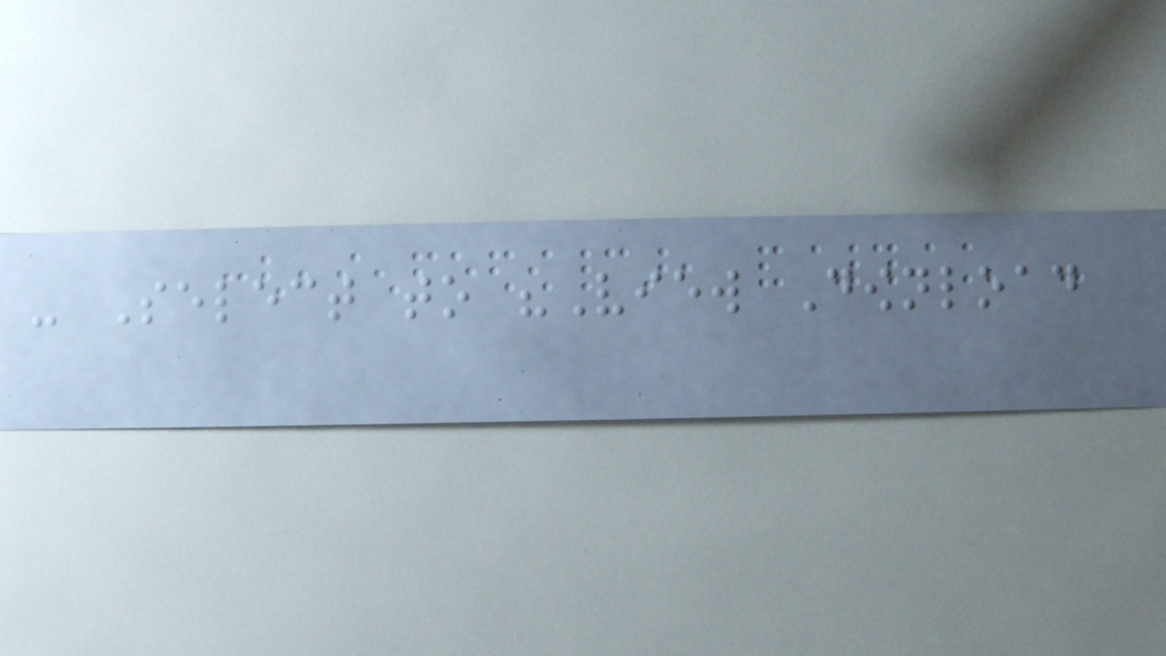- Select to "View Download
